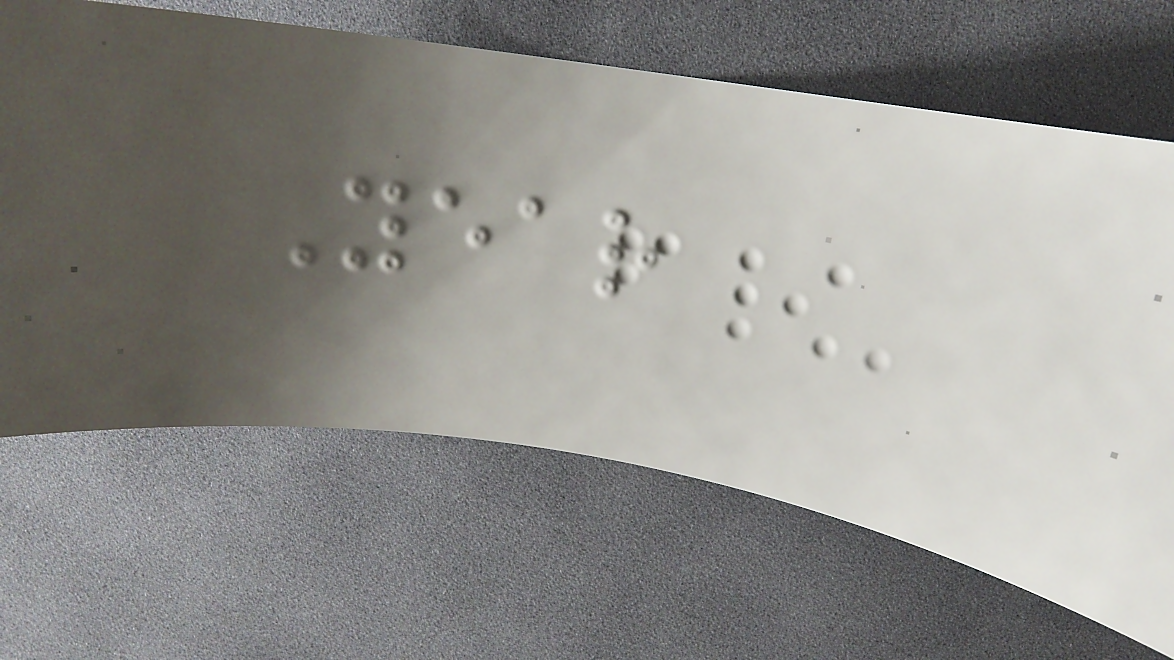Year
